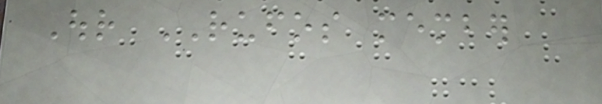Our RUFOS member
